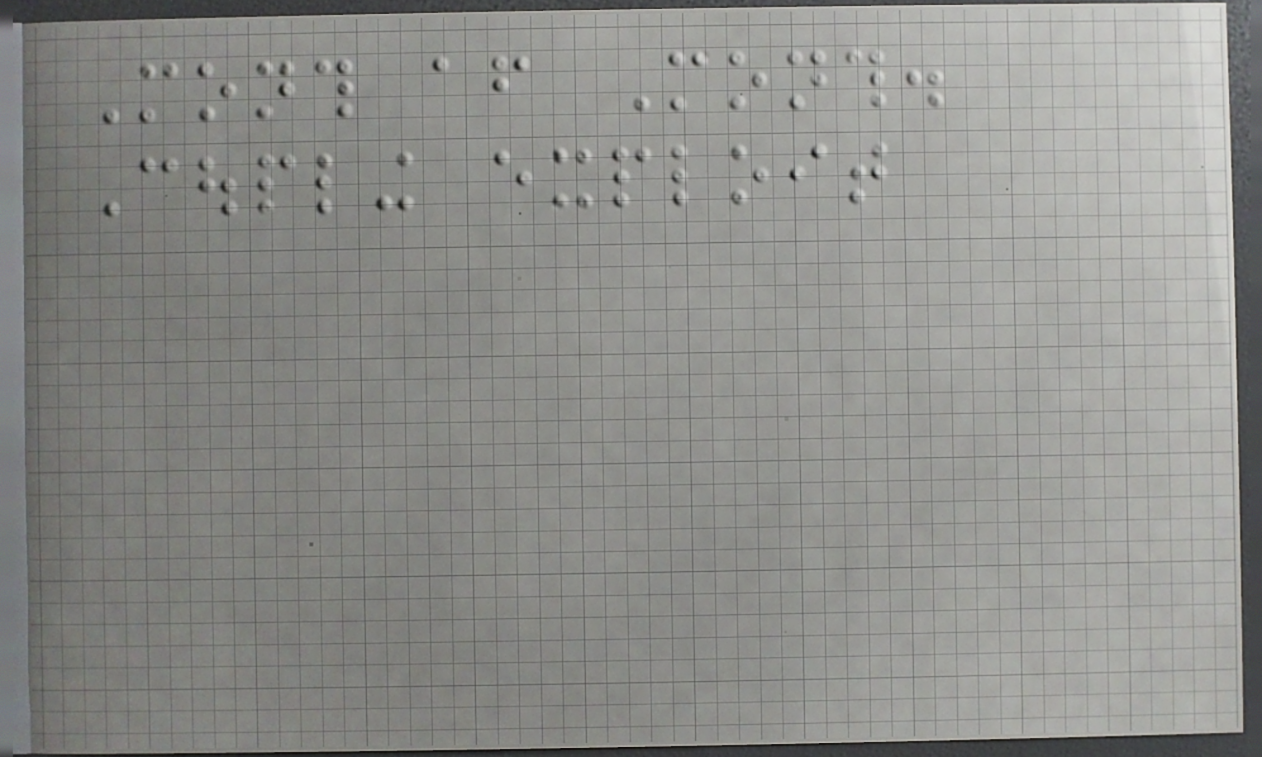Month after Month.
Coupling exploit
